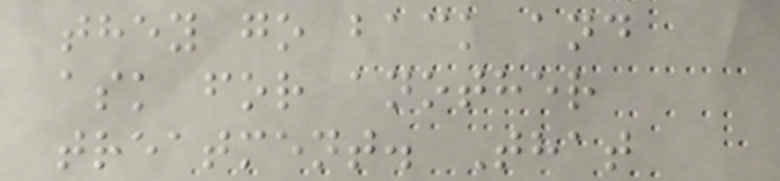they go back and
ask for another
treatment. That
